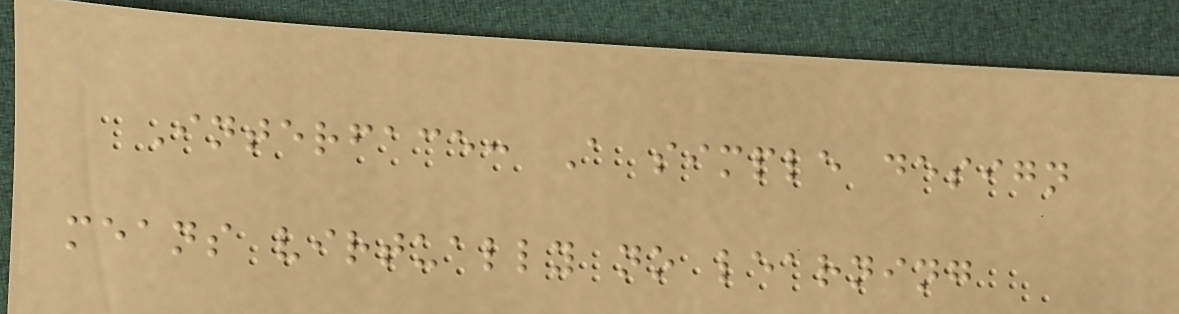Interface: A simple design
means virtually no learning
